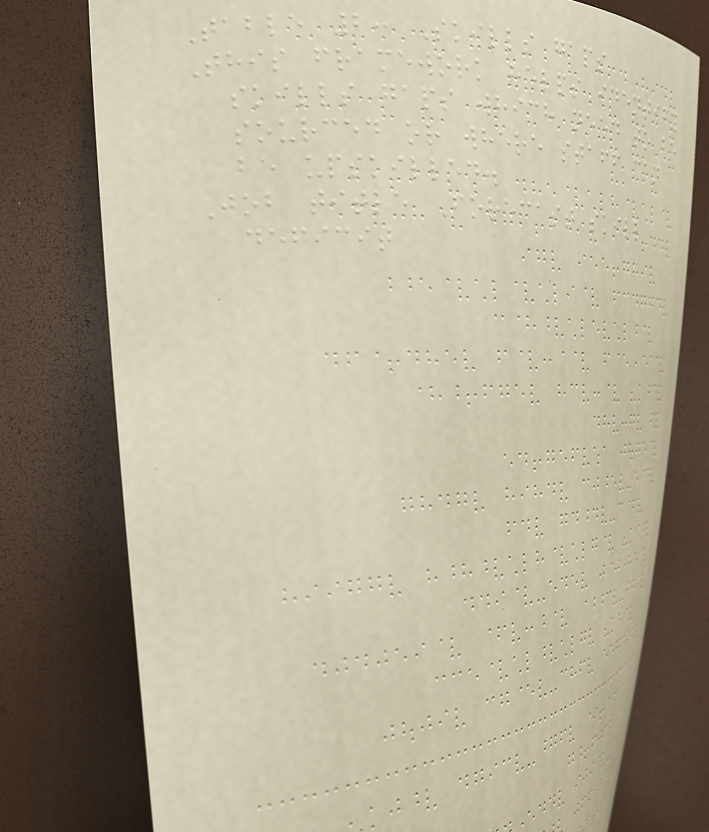Table 2: Skills gaps
This framework helps identify
skills gaps which need to be
sourced or where staff can
be upskilled.
Job title Forecast skill
deficit
